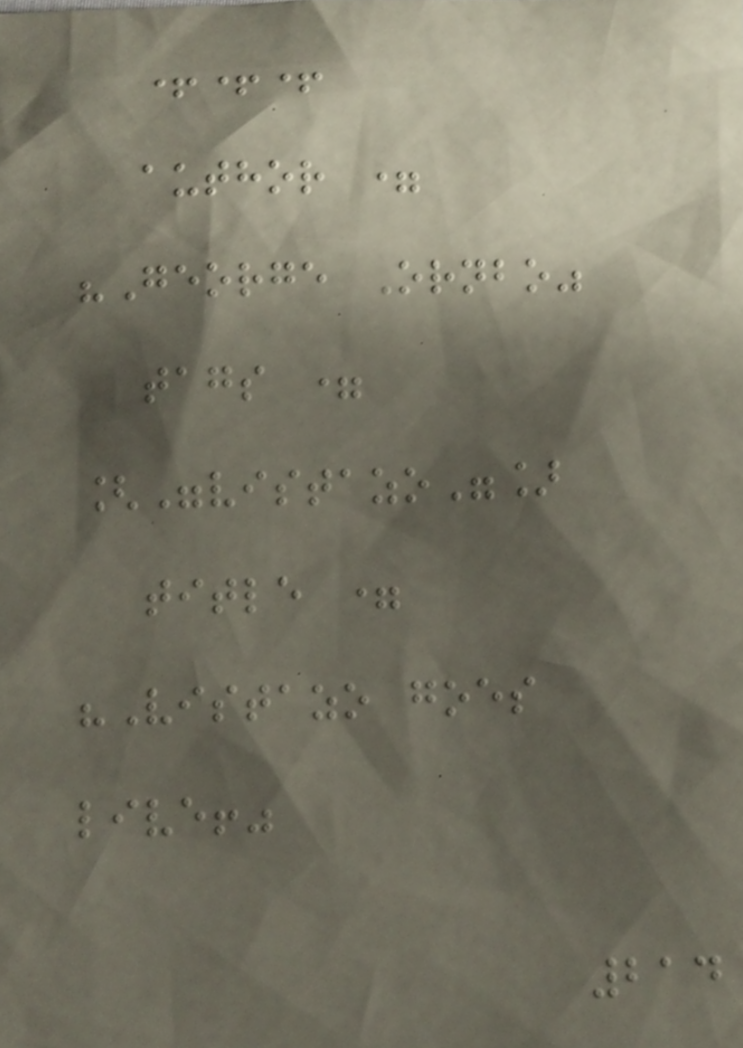+++
author =
"George Ornbo"
tags =
["vistazo"]
title =
"Vistazo goes
live!"
214
